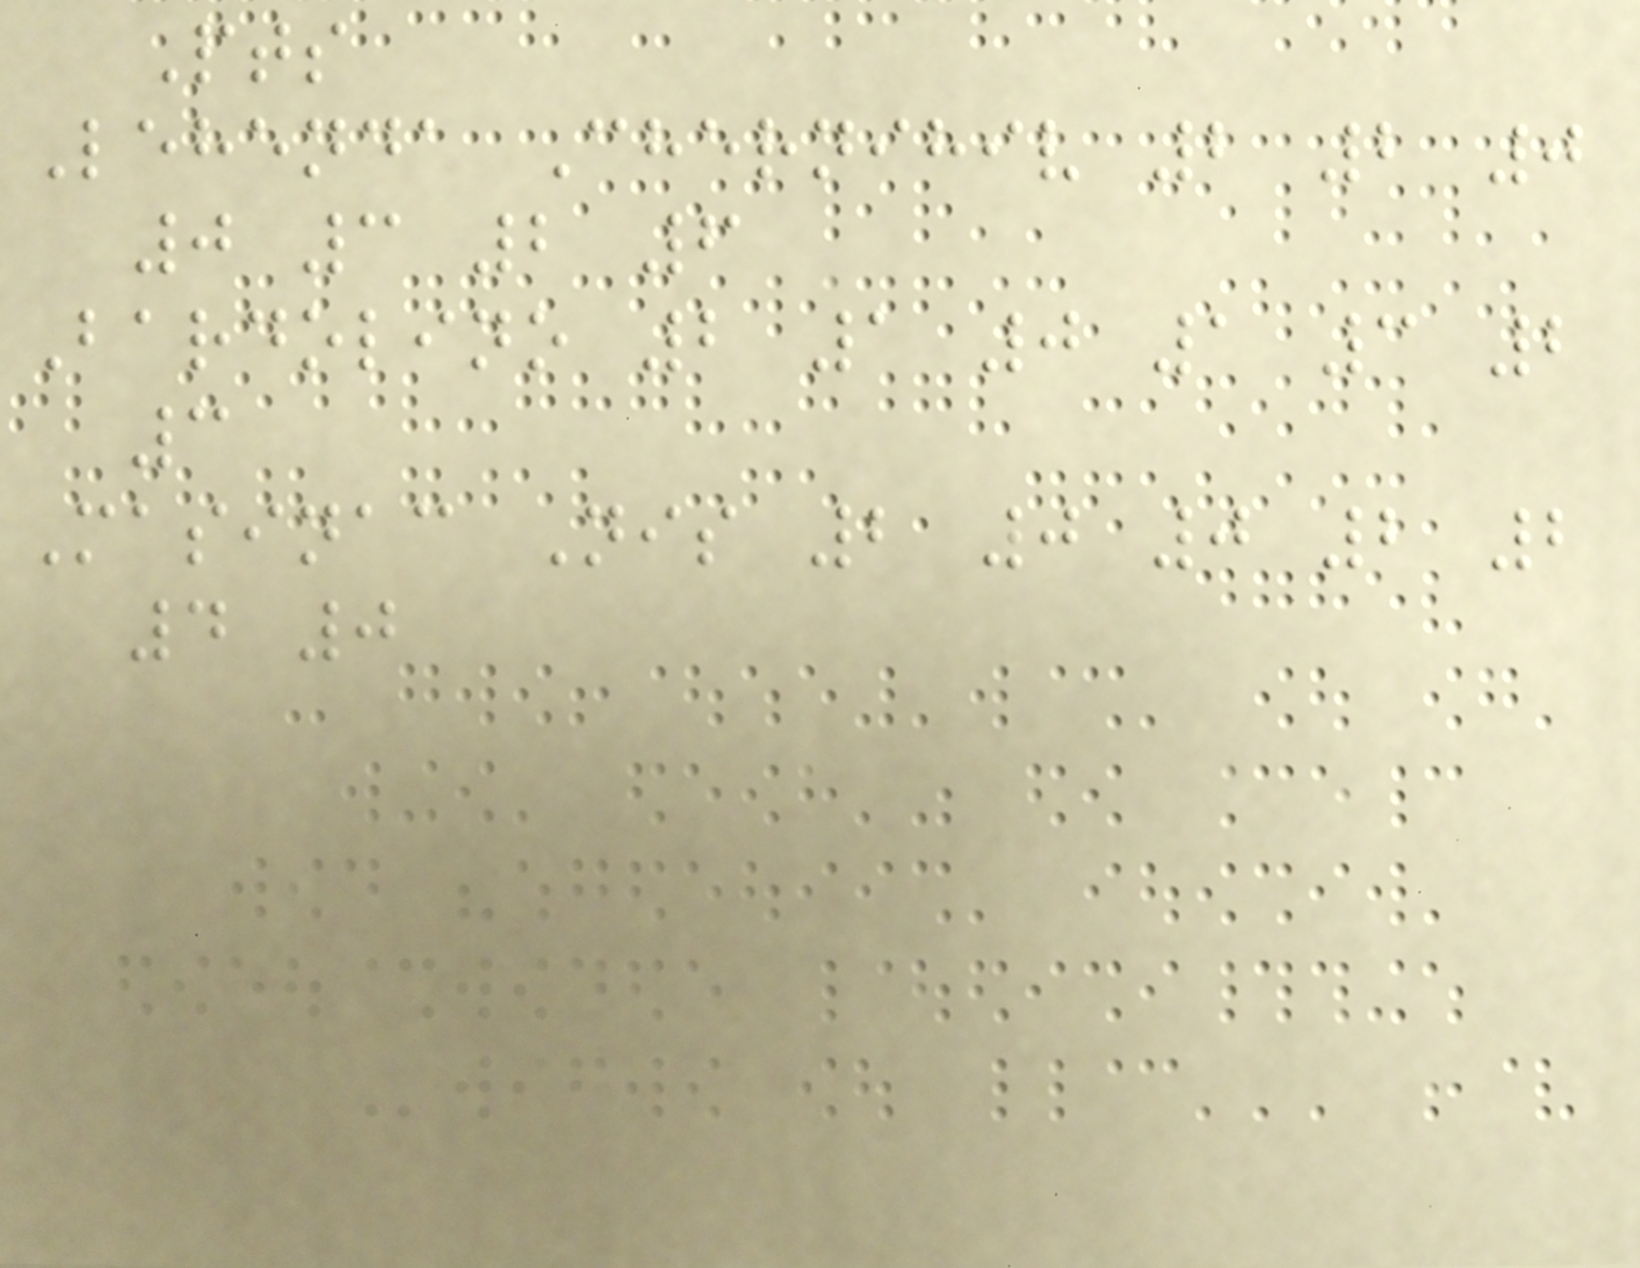Pts
Lehenda Chernihiv 2 2 0
0 3 2 6
Bardolino 2 1 0 1 3 2
3
Masinac Nis 2 0 0 2 2
4 0
